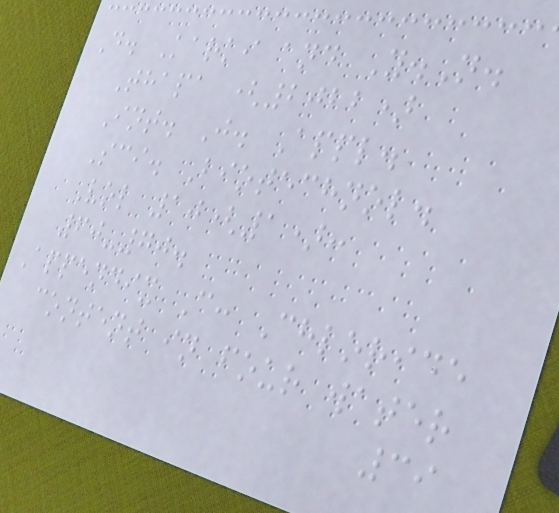D. Karki and Y.N.
Thapa (2022)
Int. J. Appl.
Sci. Biotechnol.
Vol 10(1):
60-70.
Appendix C: Chloride
content in four water
39
